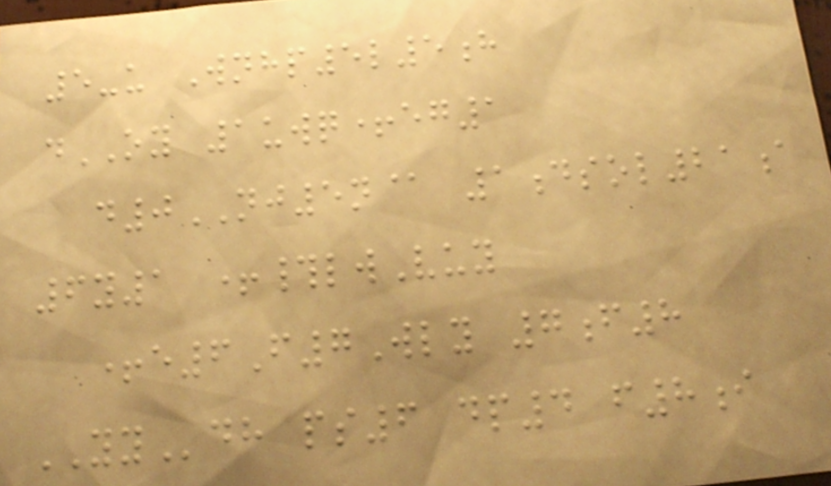5-u Wnhp5l5h
dOY 1uwq+eg1
d0NJ5n@ 1dsol21a
6y1 +#lwVuy
+e6F7Wly 7f8
YYdh ps6 dp4 f8i
